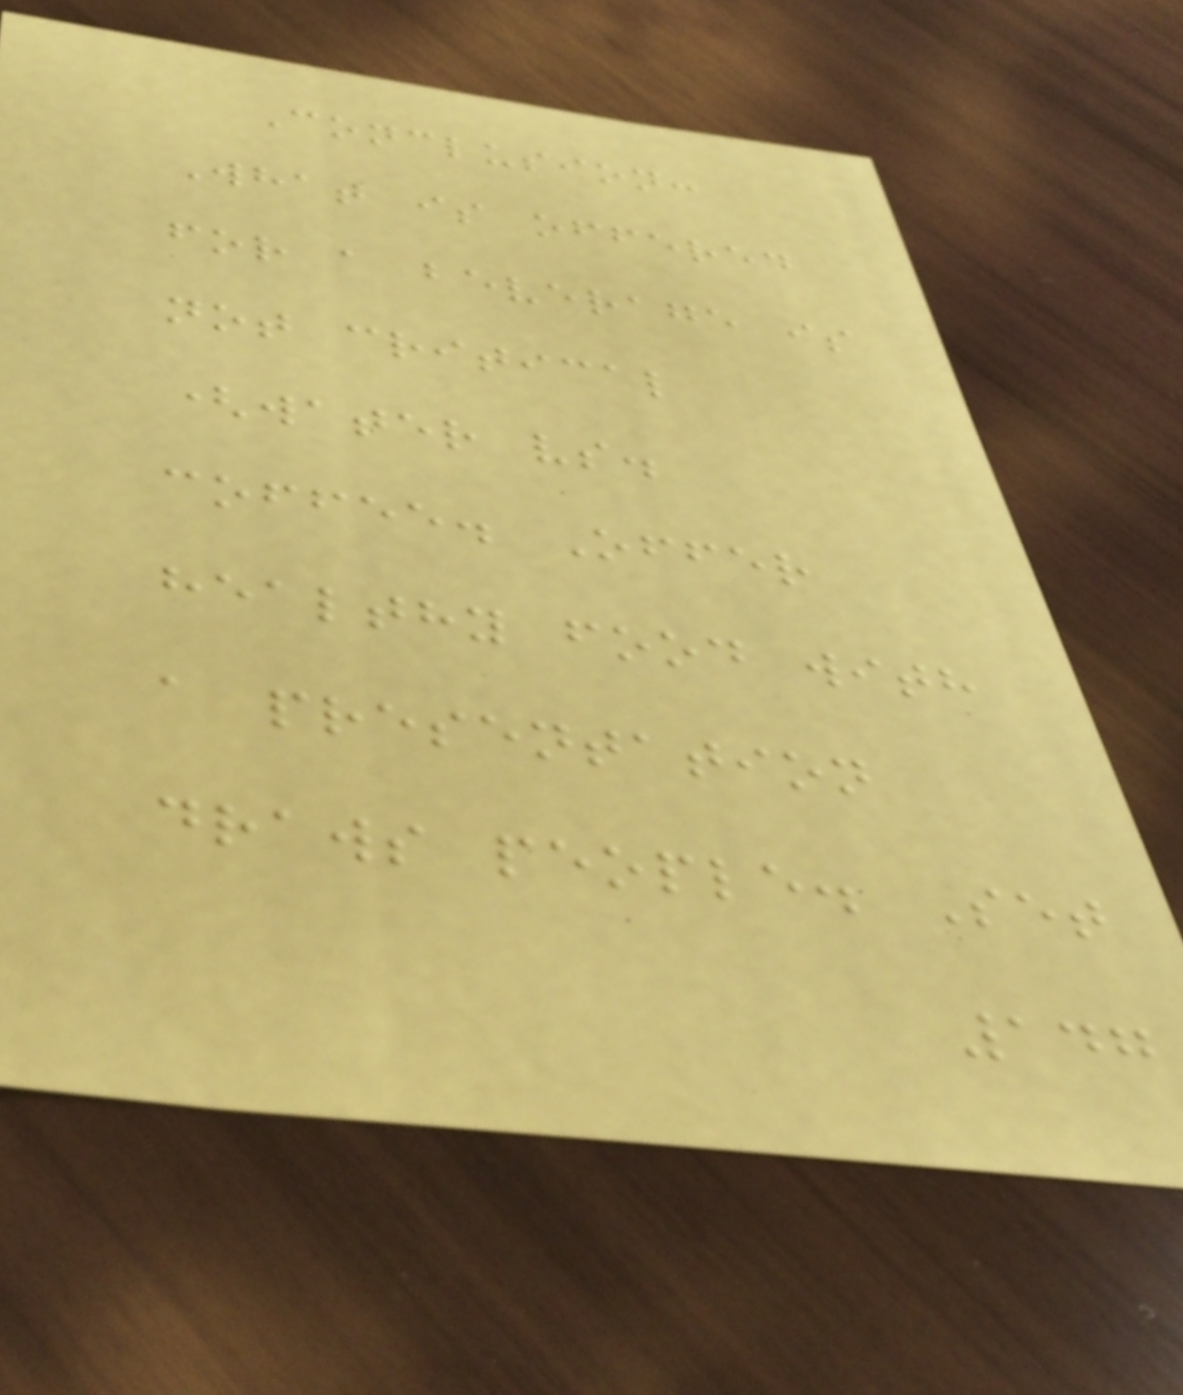Conclusion:
What is offered
for a beverage is
not critical
(water vs.
coffee. Offer
healthy food with
a presentation
draws people. Set
147
